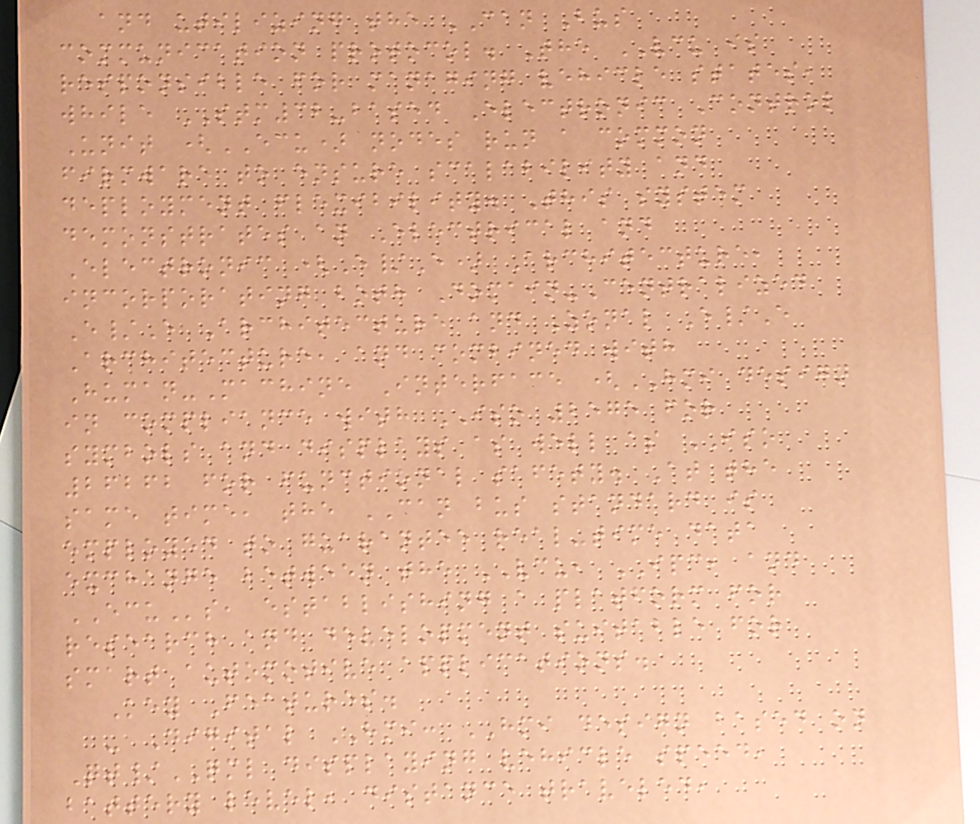and utilizing the CAN Bus
communication protocol. The VCU is
responsible for managing vehicle states,
while STM32-based Electronic Control
Unit (ECU) nodes run a common
firmware to ensure scalability and
deployment flexibility. This system
demonstrates an Electrical and
Electronic (E/E) Architecture,
incorporating both Domain-Centralized
E/E Architecture and Zonal E/E
Architecture, and combined with
Human-Machine Interface (HMI design
in compliance with ISO 2575 for
symbols and displays as well as ISO
26262 for functional safety. At the
same time, the CAN bus standard is
employed to guarantee real-time data
exchange between the VCU, IPC, and
ECUs, establishing a platform for
research and development suitable for
smart automotive applications.
Key Features.
- Digital HMI: HMI design based on
Qt/QML displaying vehicle speed,
battery level, distance traveled,
